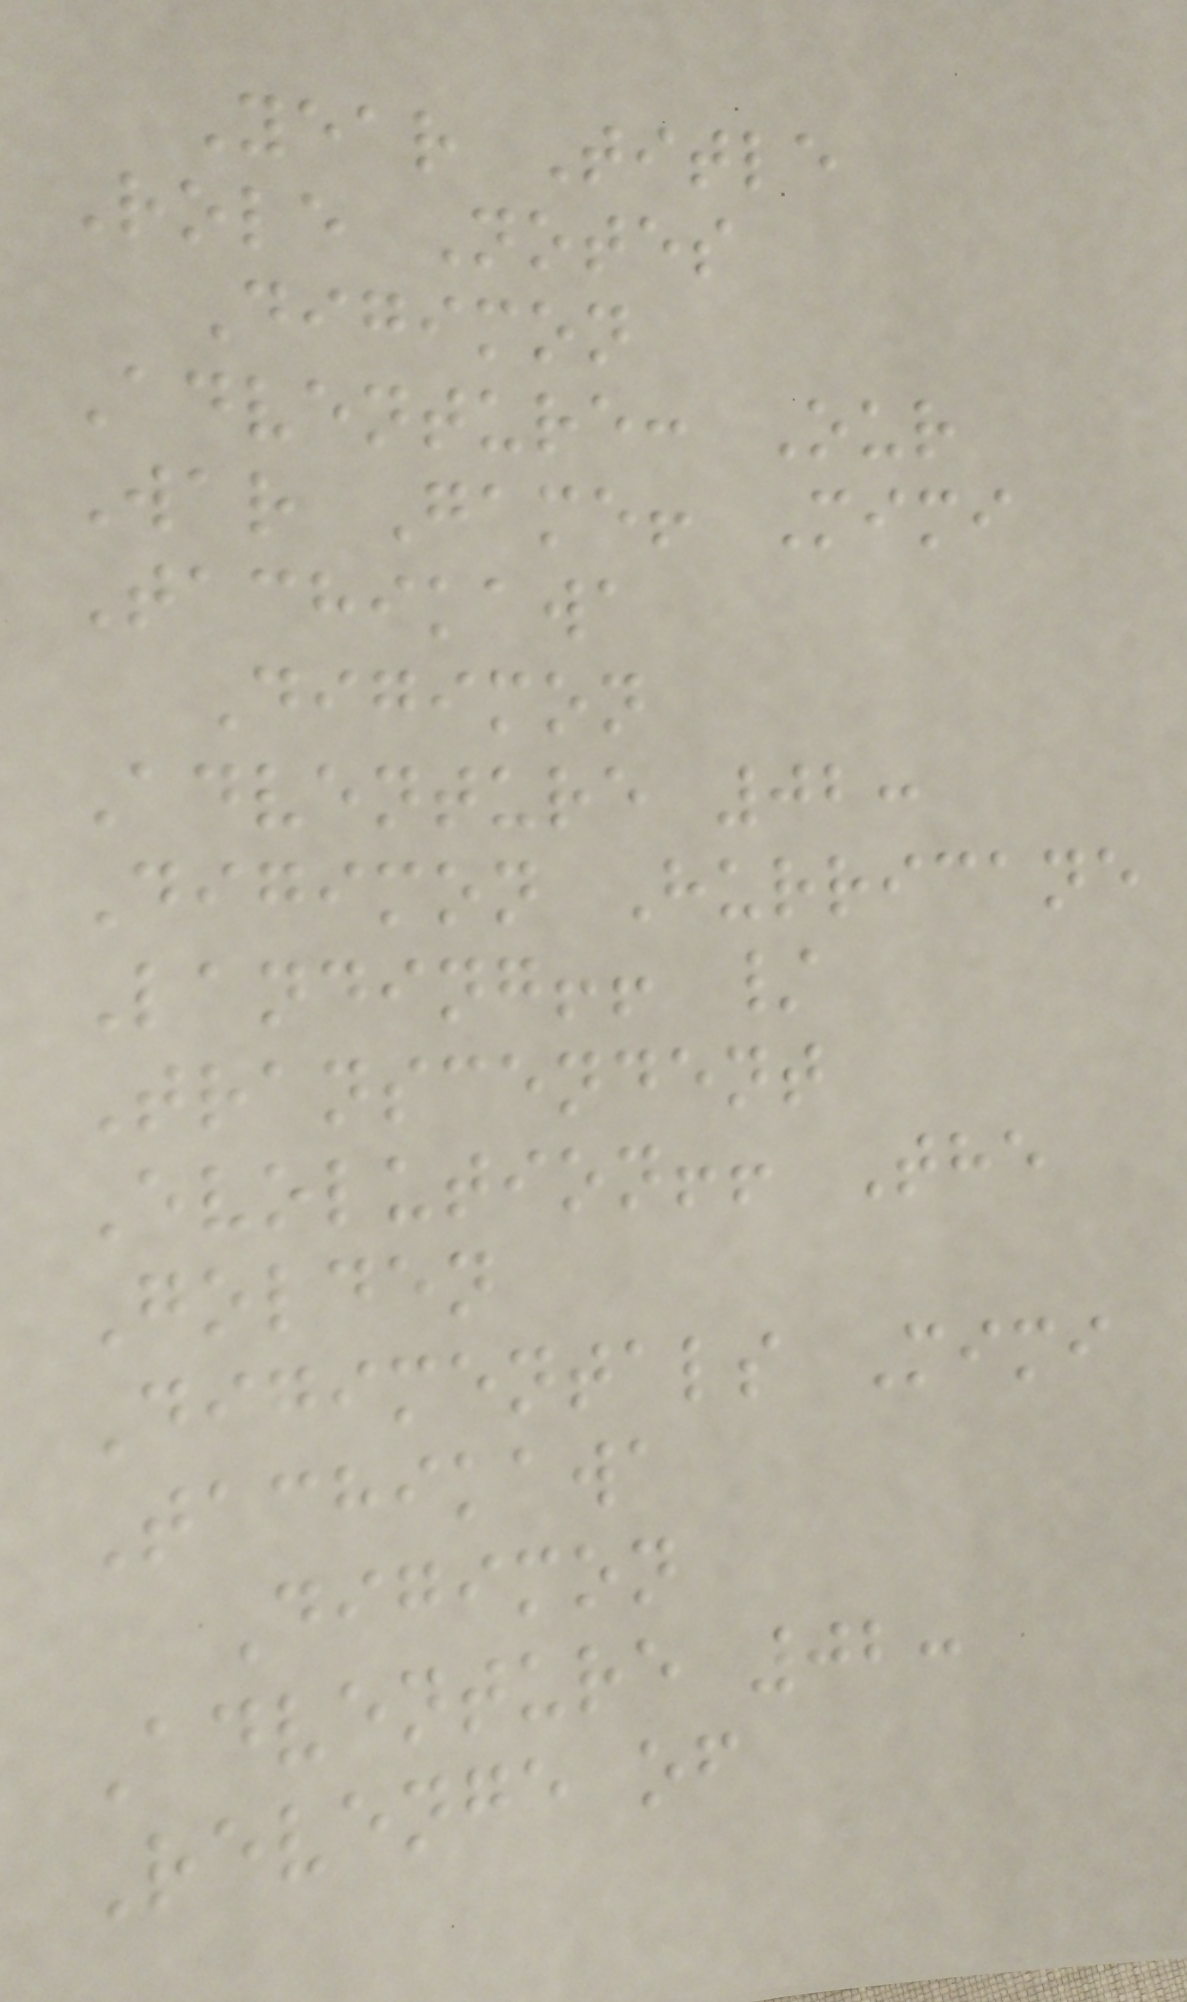Year Title
Role Notes
Digimon
Adventure: Our
War Game! Mimi
Tachikawa
Digimon
Adventure 02:
Digimon Hurricane
Landing!! /
Transcendent
Evolution!! The
Golden
Digimentals Mimi
Tachikawa
Digimon
Adventure 02:
Revenge of
